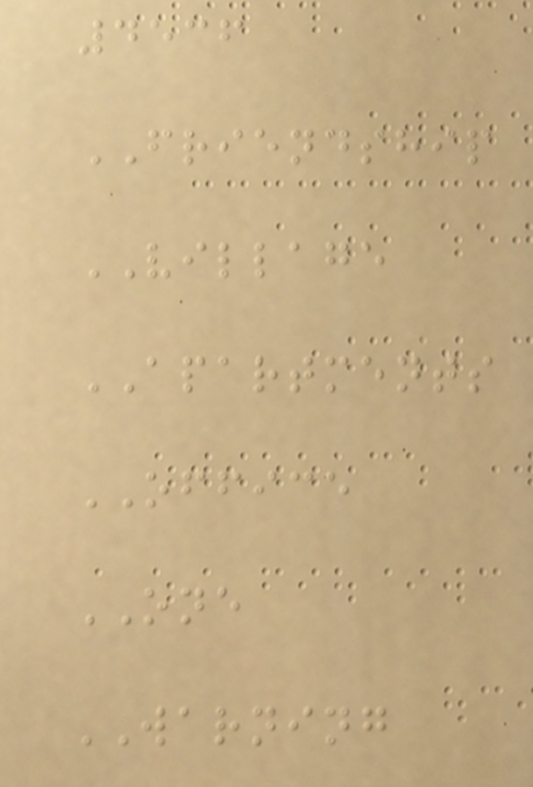4536
FRIENDSHIP
VILLAGE
APARTMENTS
OFFICE
ONE
WARNING
